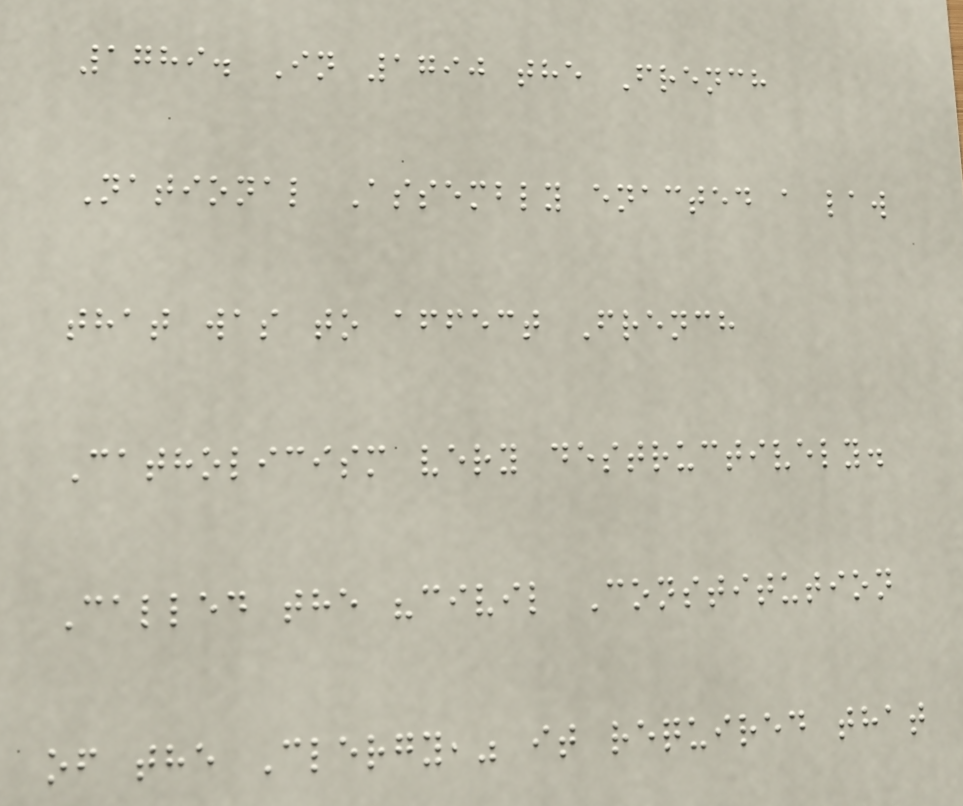1789. In 1790 the French
National Assembly enacted a law
that was to affect French
Catholicism very destructively.
Called the "civil Constitution
of the Clergy," it required that
